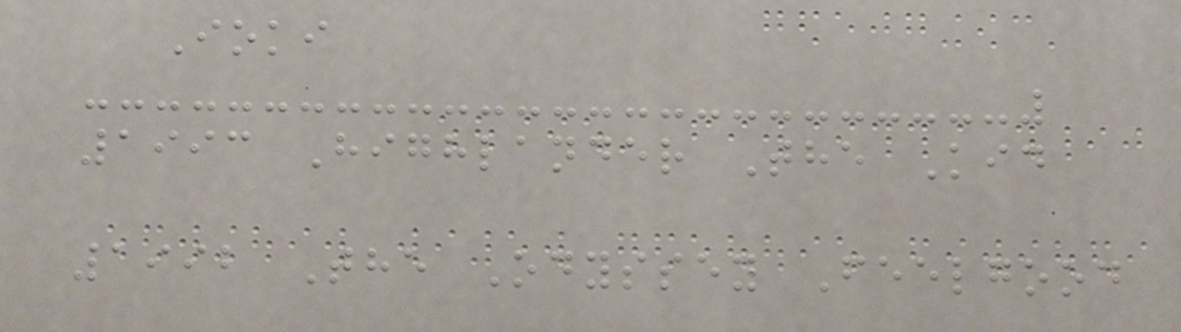Ioki
1993 Highlander The Kid
1992 The Odyssey Feelgood
